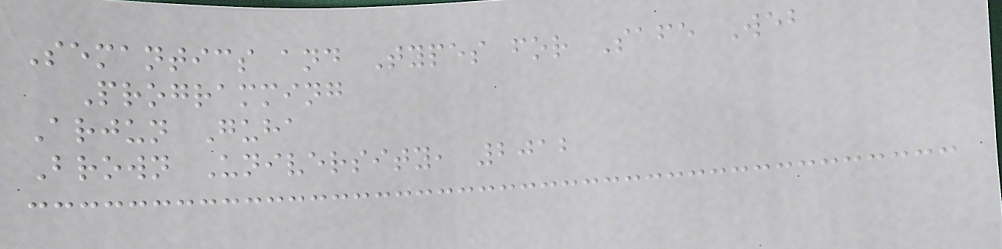Semantics and Types for Safe Web
Programming
Arjun Guha
Brown University, 2012
